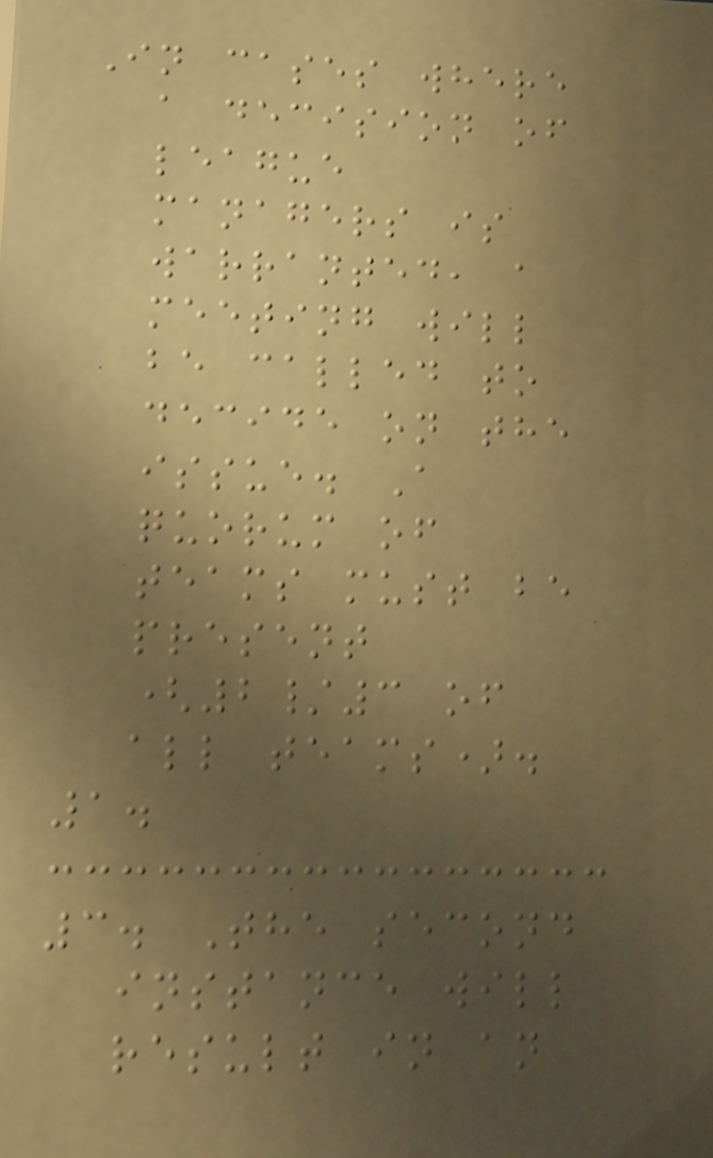In cases where
a decision of
league
managers is
warranted, a
meeting will
be called to
decide on the
issue. A
quorum of
teams must be
present
(2/3 of
all teams).
1.
3. The second
instance will
result in an
